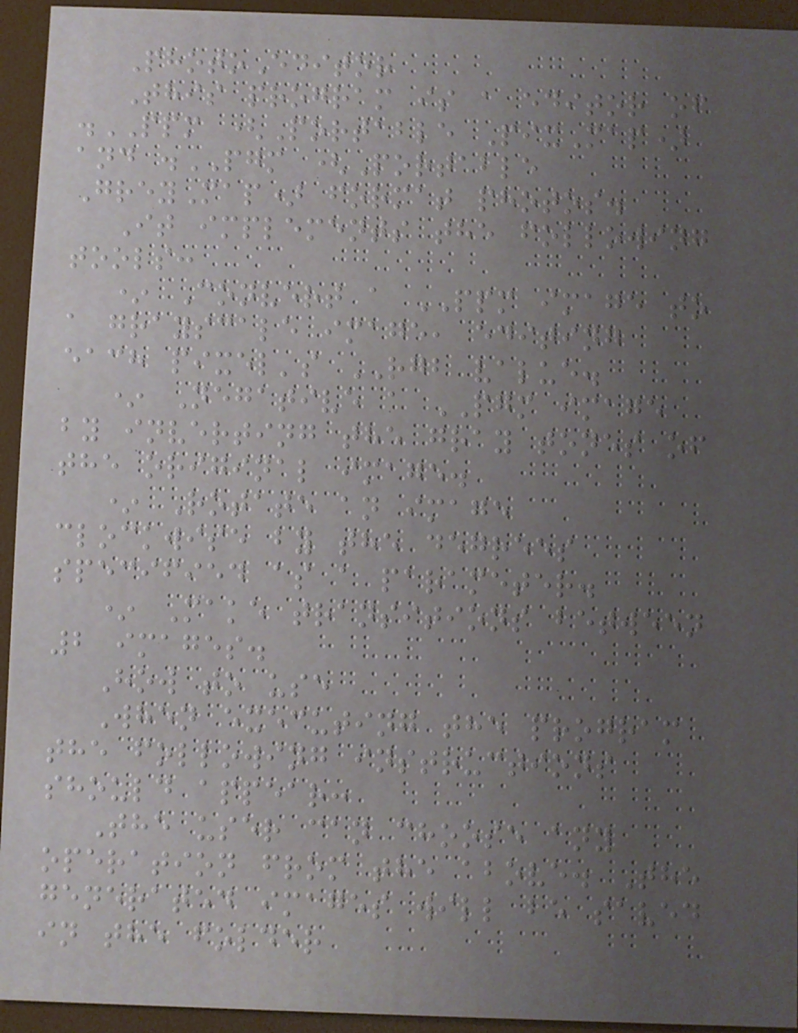PhotoEditor
This program is a editor of
.PPM (Portable PixMap)
and .PGM (Portable
GreyMap) format photos.
It implements the following
tools:
* Convert a PPM image to
a grayscale image, editing
each pixel's RGB value.
* Negative a PGM image
by inverting the gray tones of
the original image.
* Rotate an image
clockwise by the degrees
specified as a parameter.
* Make transitions between
2 images.
How to use
When executing the program
the following instructions
should appear:
The user can choose any
operation from the above. The
generated images will be saved
in the folder
